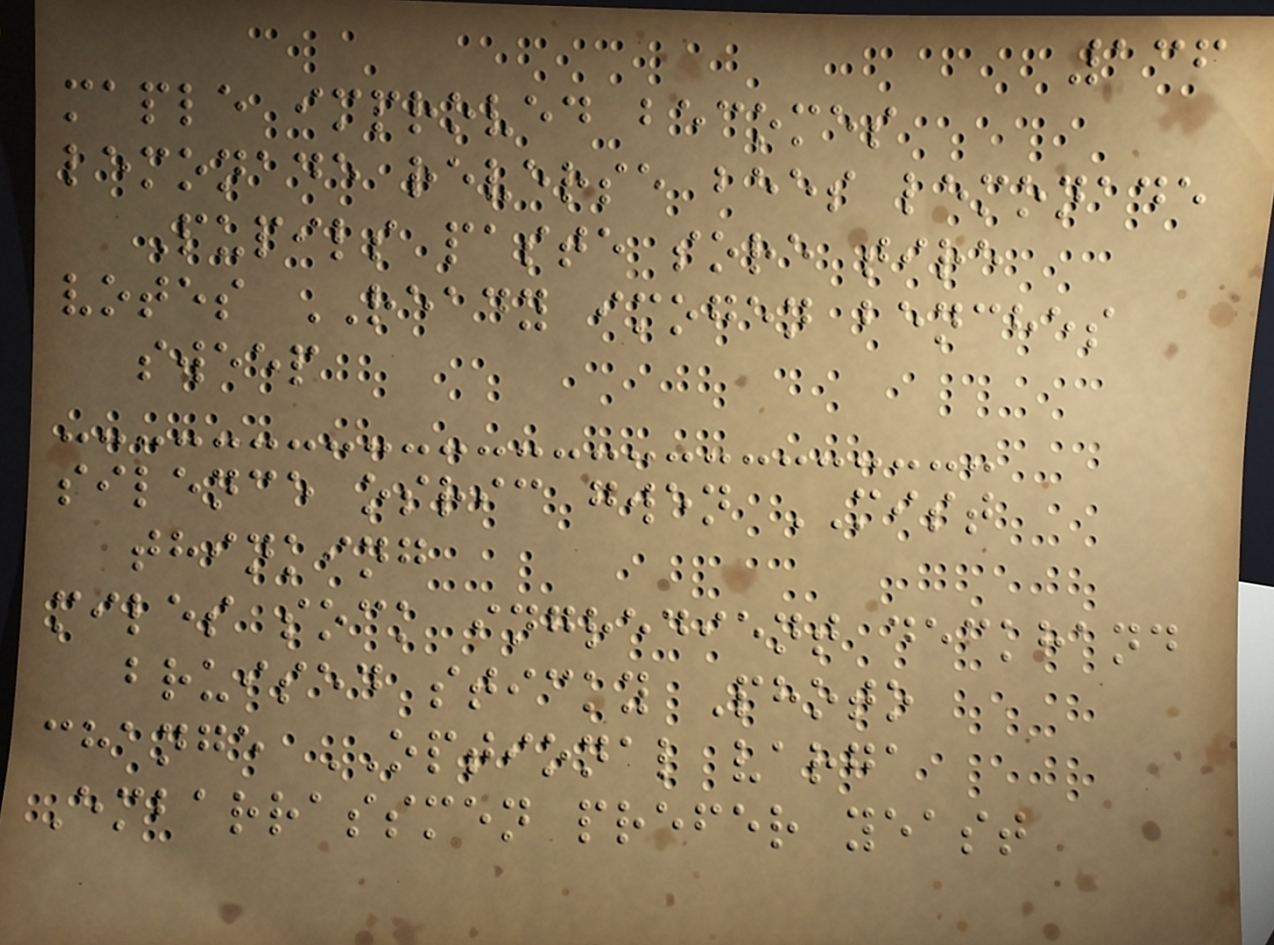136
maple improved becomes
lemonade reverse bees lemonade
Pupils paste sore tire
votes READY imogen benches
sweep
silence osric gwen MIST
thinking
miles sock ingredient deckhand
bruised sticky Photo
change OPTIONAL varga
Embarrassmen prefer yeast
